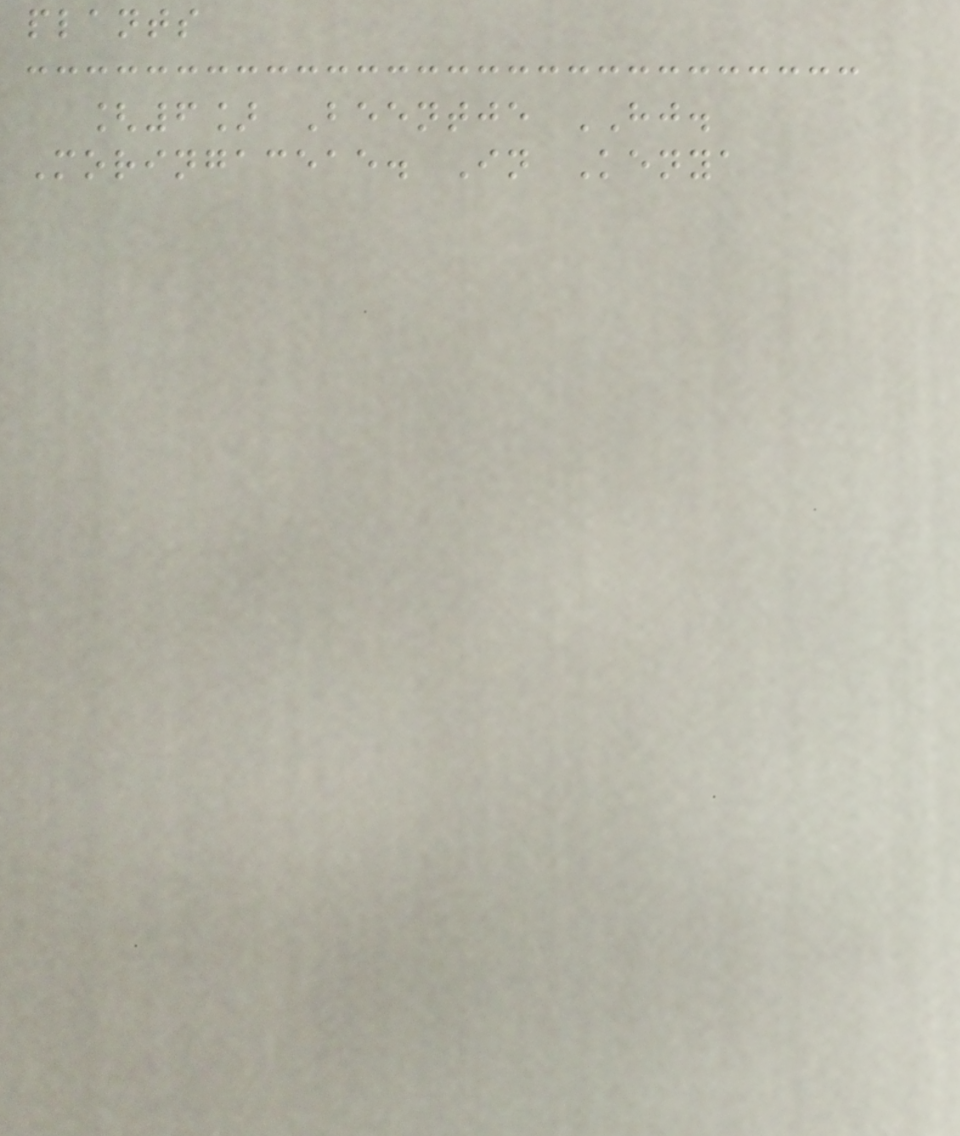plants
[6] Beentje HJ.
Moringaceae. In Kenya
